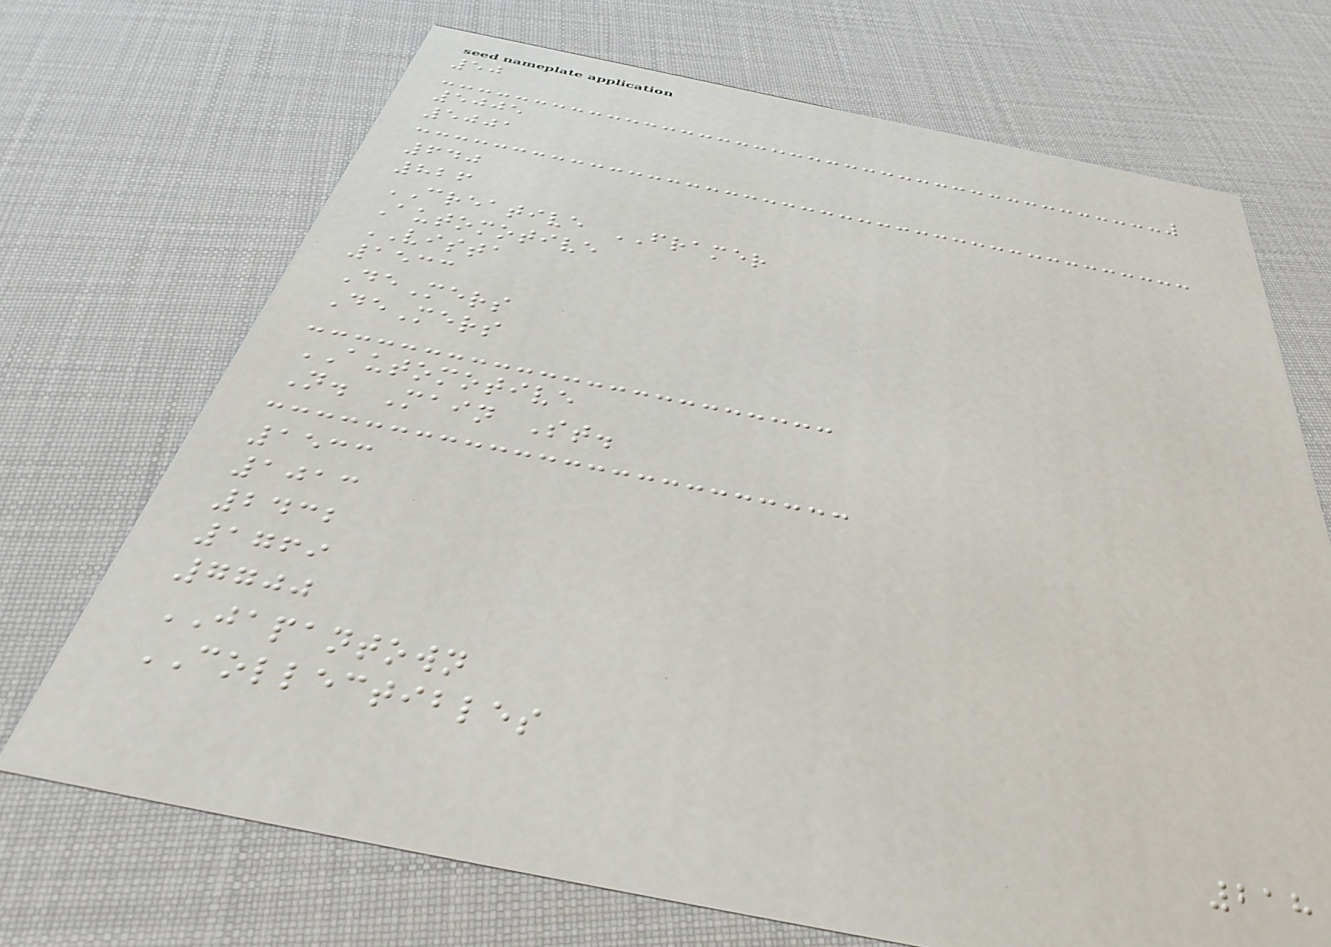50
5005
5001
640
826
CREATIVE FRAMER
Automotive
VISTA
1533
DeMers
DeMers
AUTOMOTIVE
N. Main St.
1533
1013
2432
1769
7700
JAPANTOWN
COLLECTIBLES
218
